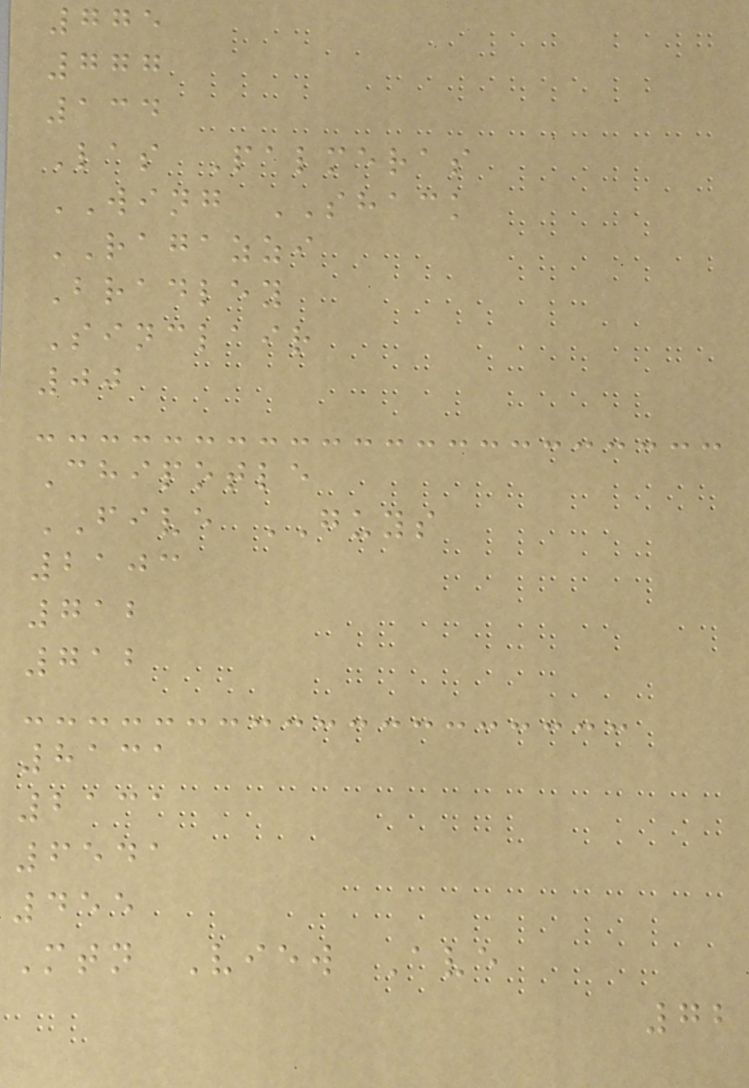775
777
134
Las Palmeras
WING SHACK
RAGAZZI
Bradley
Sinclair
00
Chipotle
FIVE GUYS
2103
712
712
8131
2131
6541
455
Mtn View Ave
72
